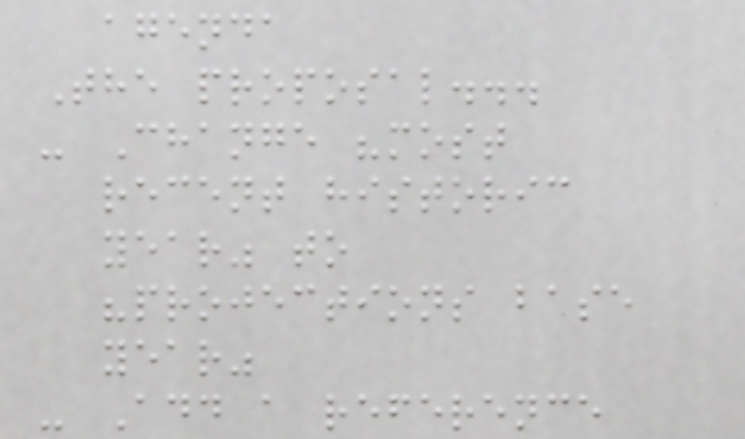agenda
The proposal...
- Change "most
recent historic
year" to
"projections base
year"
- Add a reference
